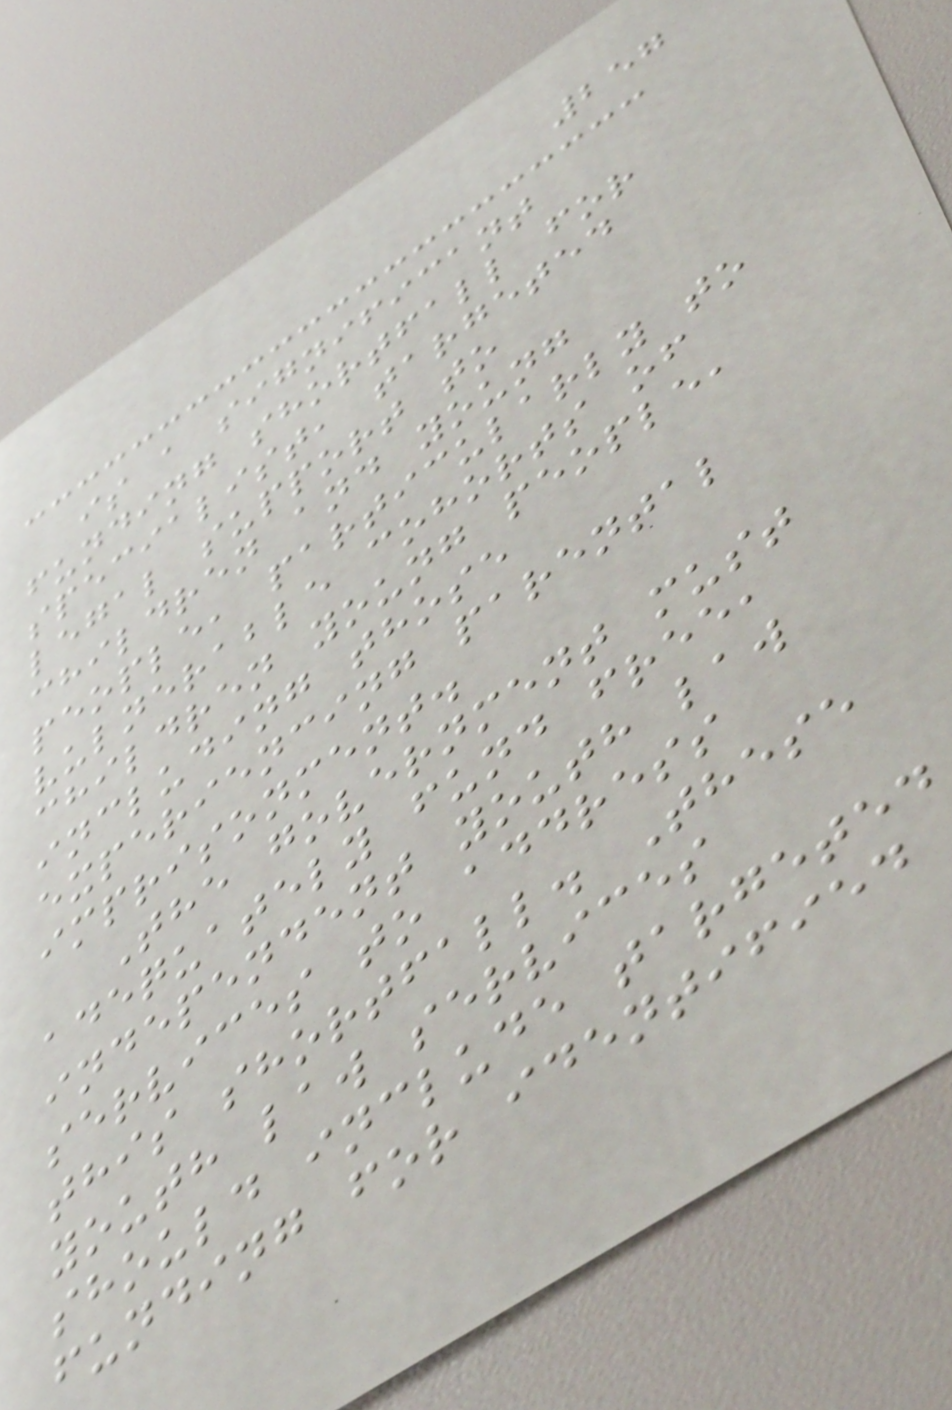257
is a significant
funding shortfall for
specialist, targeted
legal support to
children and young
people, particularly to
vulnerable cohorts of
children young people,
including those
experiencing parental
imprisonment.
The government must
adequately fund free,
independent youth law
services to address
this shortfall. These
youth law services
should include targeted
funding for identified
